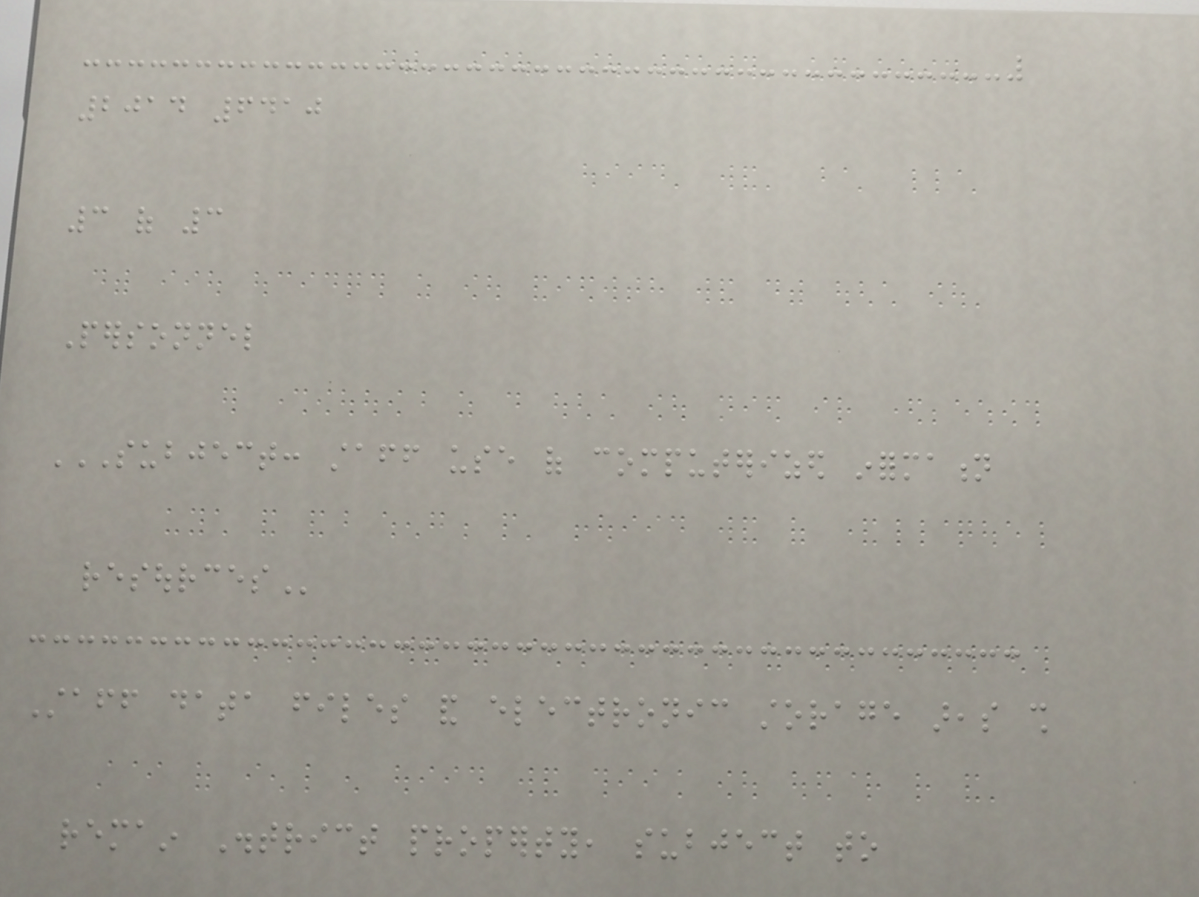2014 6410
3 of 3
Personnel
SUBJECT: STAFF USE OF COMPUTERIZED INFORMATION
RESOURCES
Staff data files and electronic storage areas shall
remain District property, subject to
